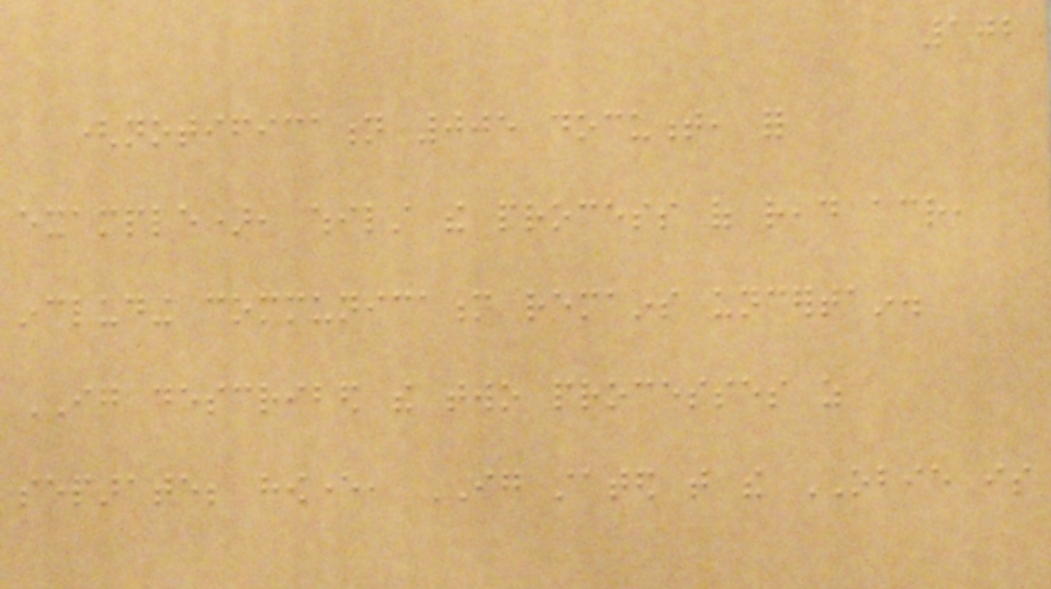172
(notification 005 document, for
example), whilst the process of read across,
including communication remains uncertain.
IG described the two processes as
separate; however, IG stated that the OBIE is
